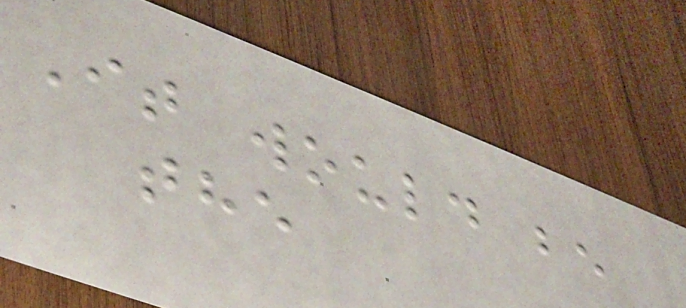It would be
the
